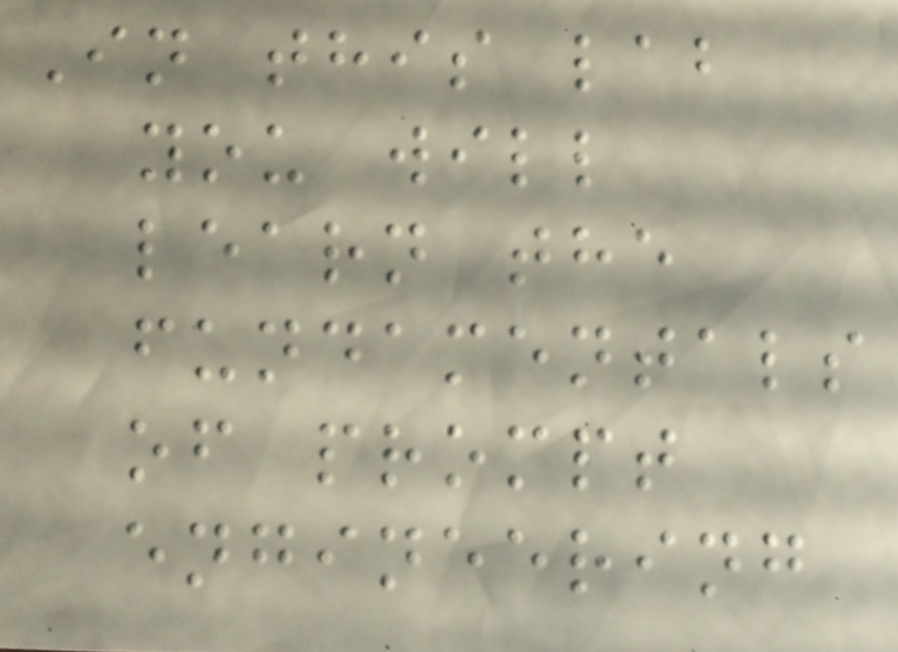In this lab
you will
learn the
fundamentals
of prompt
engineering
